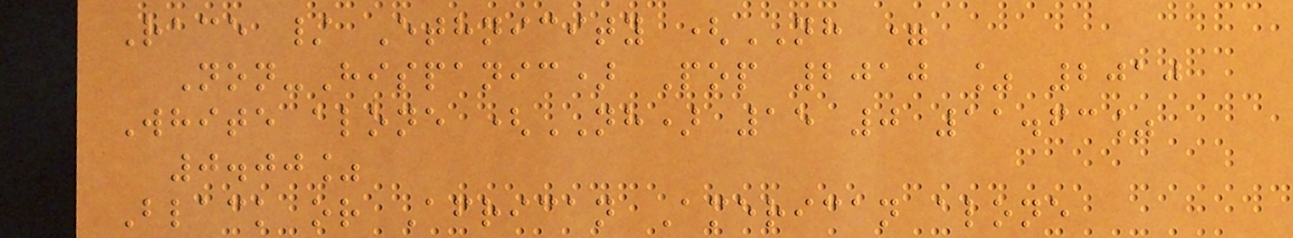Race / Ethnicity (NH =
Non-Hispanic) Pop 2010 % 2010
White alone (NH) 15 0 11.63%
0.00%
Black or African American alone
